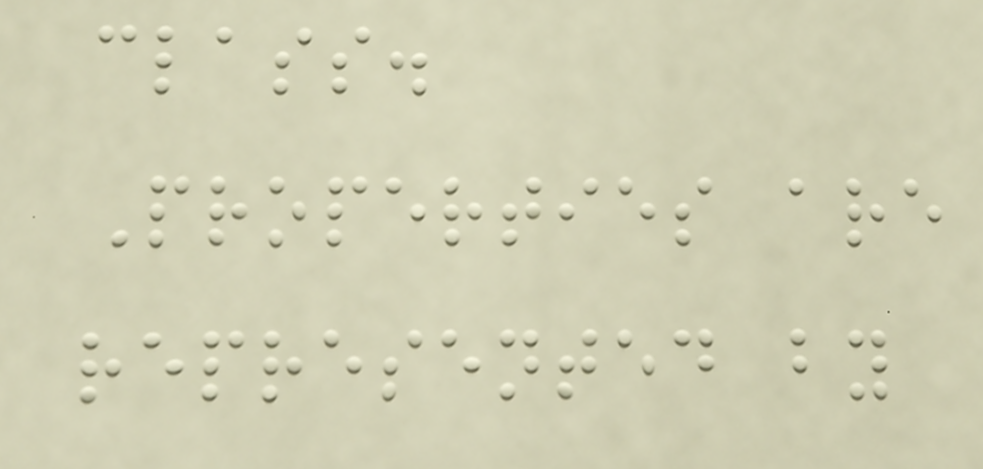class.
Properties are
represented by
